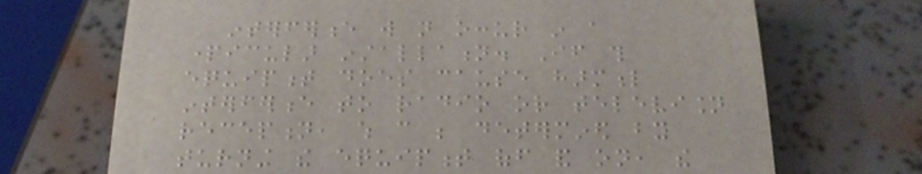interference will not occur in a
particular installation. If this
equipment does cause harmful
interference to radio or television
reception, which can be determined by
turning the equipment off and on, the
